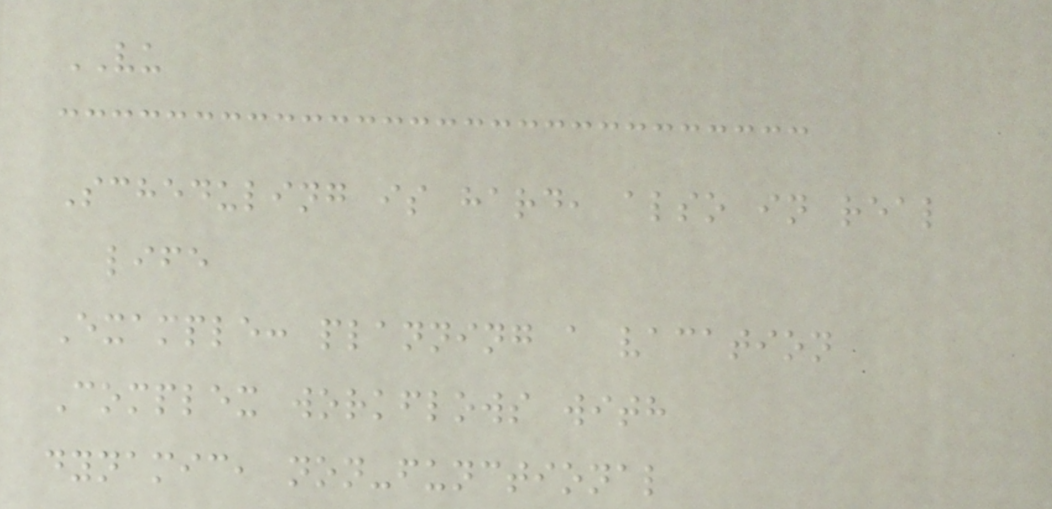VU
Scheduling is hard, also in real
life
Example: planning a vacation
Complex workflows with
dynamic, non-functional
